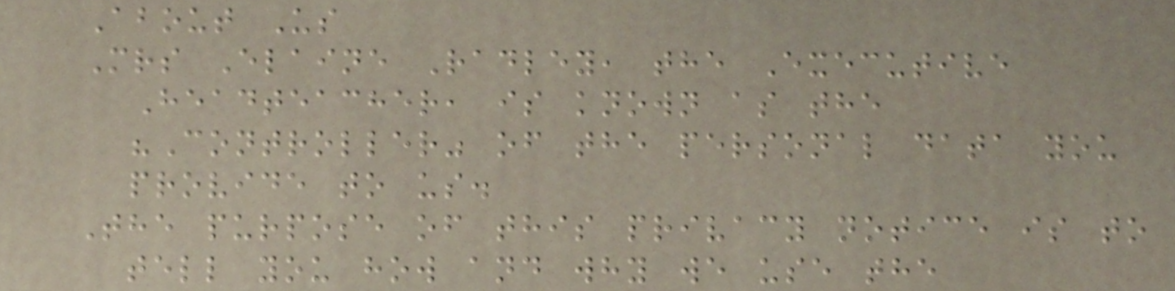About Us
Mrs Elaine Radley, the Executive
Headteacher, is known as the
"Controller" of the personal data you
provide to us.
The purpose of this privacy notice is to
tell you how and why we use the
